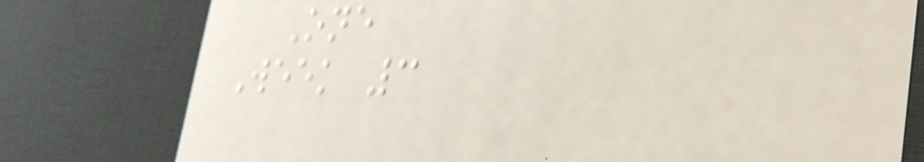One
Week 3
